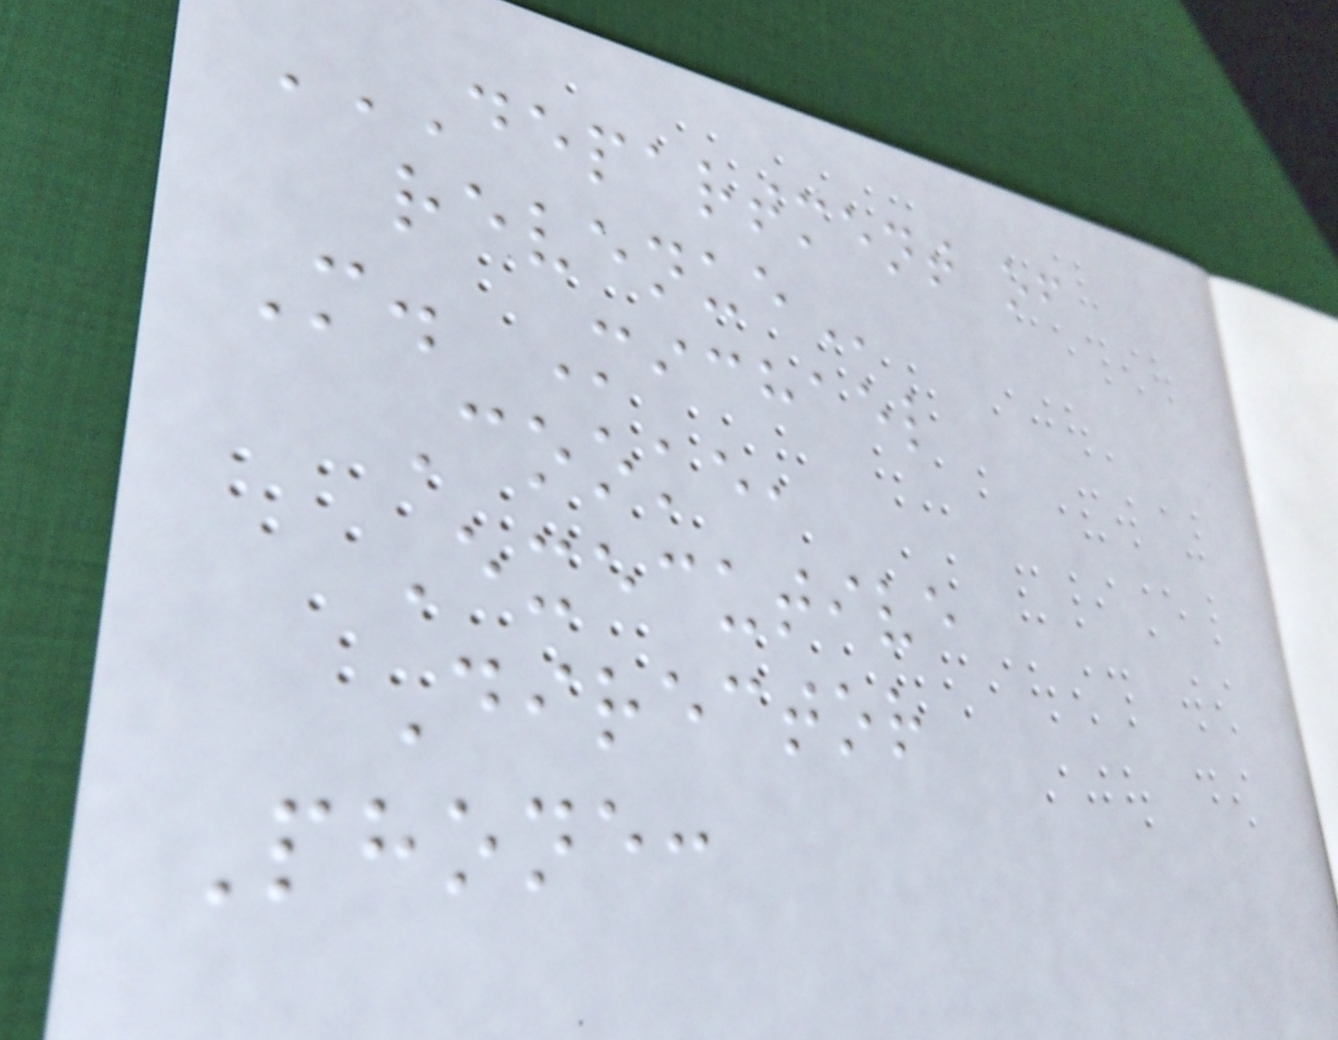DEPARTMENT OF
REVENUE
M. Michael
Cooke,
Executive
Director
Phone:
